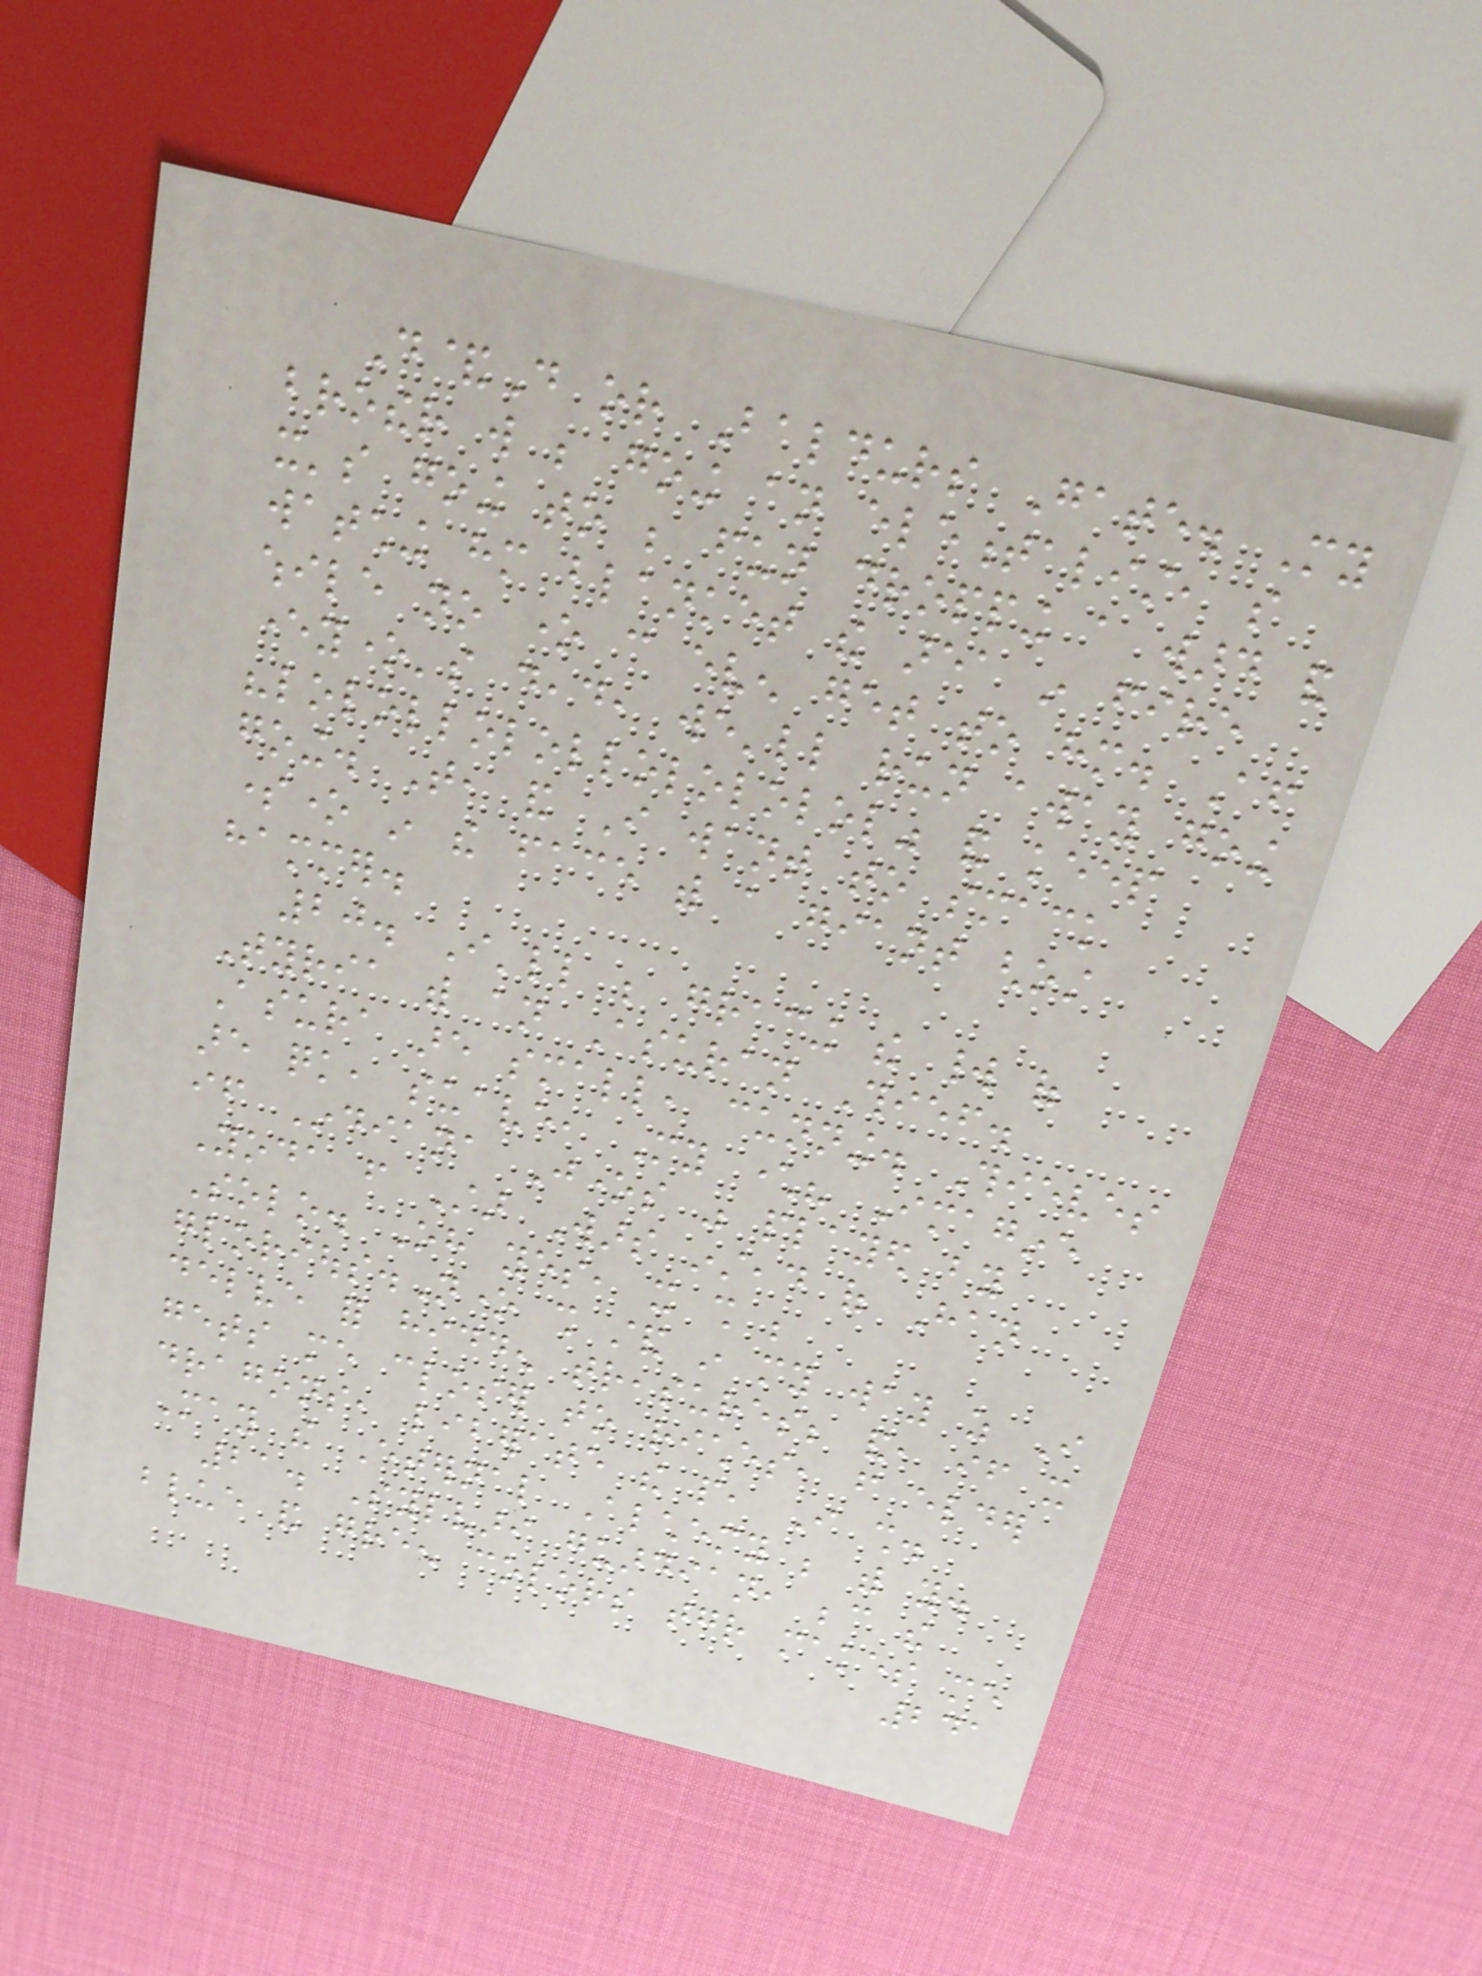D&D or Baldurs Gate. My
brother will be going an elementalist, so
it's going to be fun dropping a ward and
watching him blanket the area in fire
while no one can even get to him. After
everyone's dead, we'll run away going
"lolollolollolololol" and keep
going. That, and I want to smack
someone in the face with a giant ghost
hammer.
20. I'll be gracing the world of
Tyria with an Asuran Thief.
Asura are small, cunning. Thieves
are quick, suave, My character? Imagine
if Indiana Jones was played by
Yoda from Star Wars instead of Han
Solo. Oh yes, it shall be
glorious.None shall stand in my way as I
delve for hidden treasures; and, if it
gets me closer to riches, from elder
dragons, liberate the people, I shall.
May the Eternal Alchemy be with you.
21. Sylvari guardian, because the
blue and green colors together makes me
241
